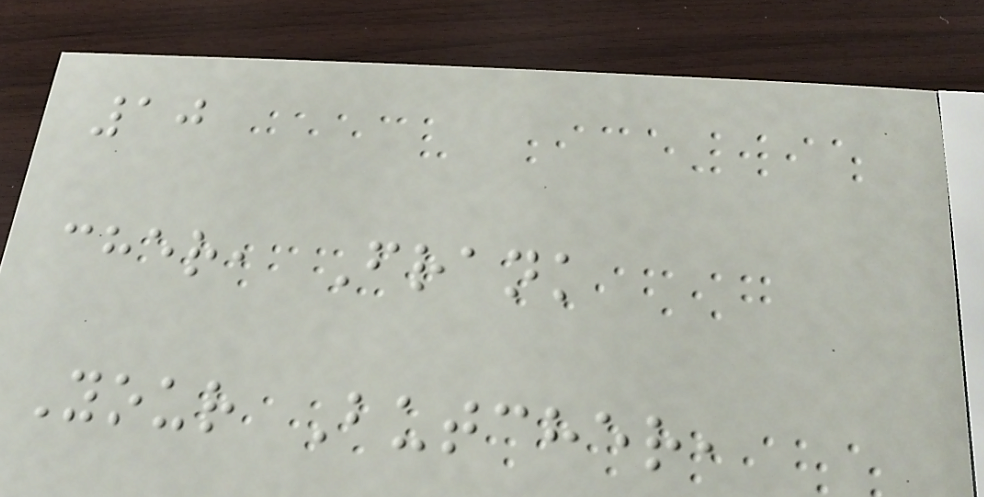10
cher, Frank
Your Butcher,
